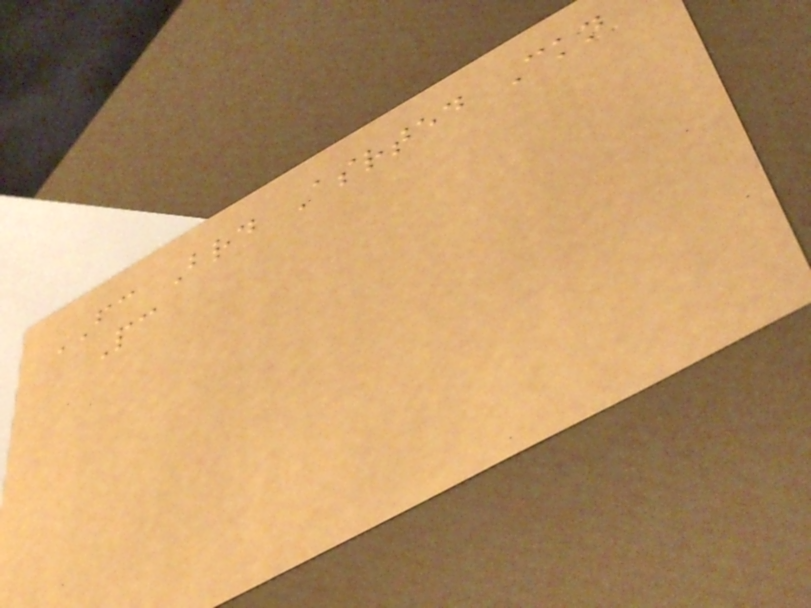FC Brd Asrted Ckn
Pc
